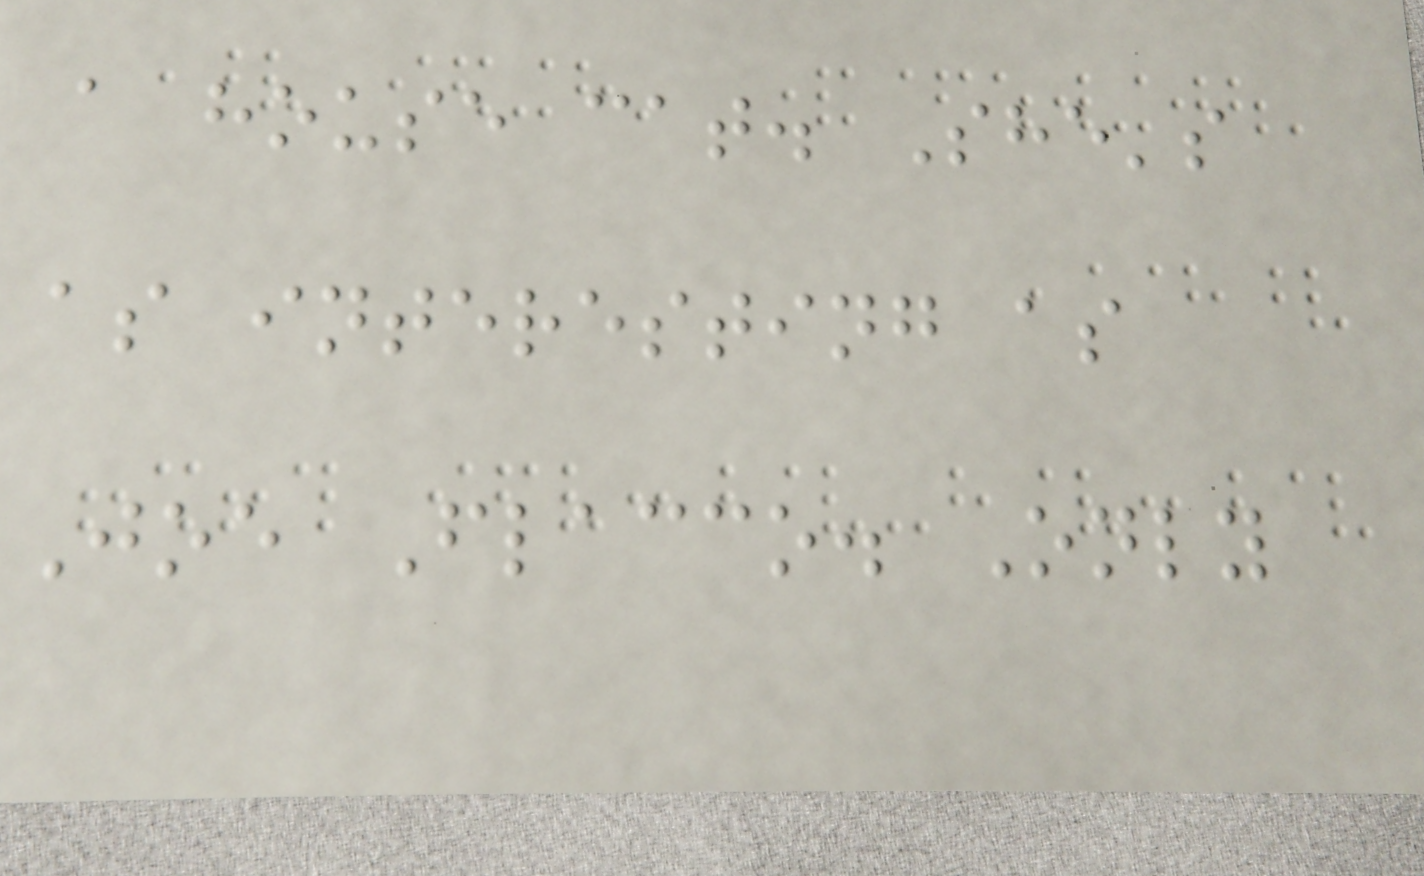a house cat. She's
as interesting as
Joe Flacco. Only
